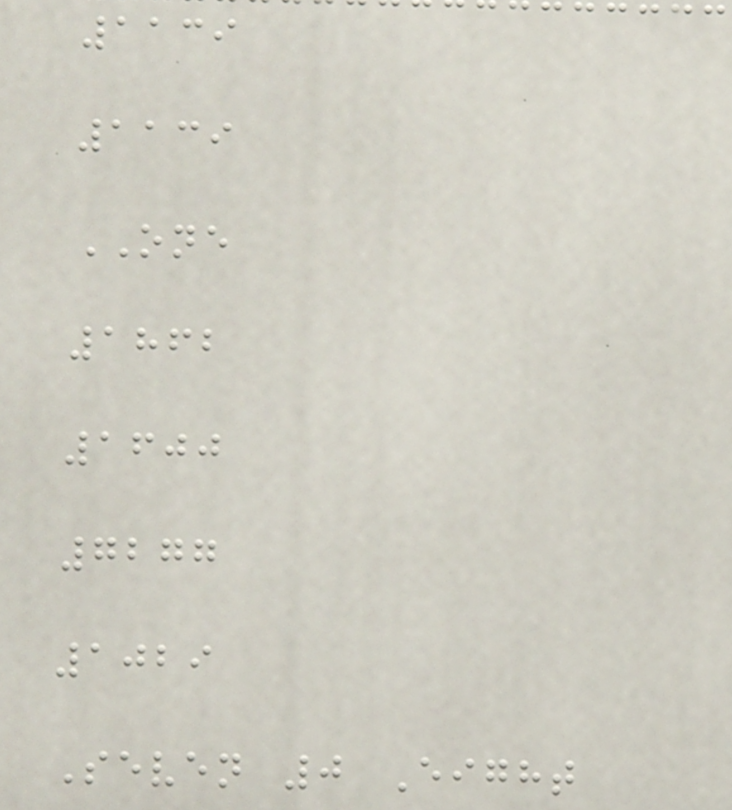1139
1139
ONE
1862
1600
7277
1029
Seven 0 Eight
